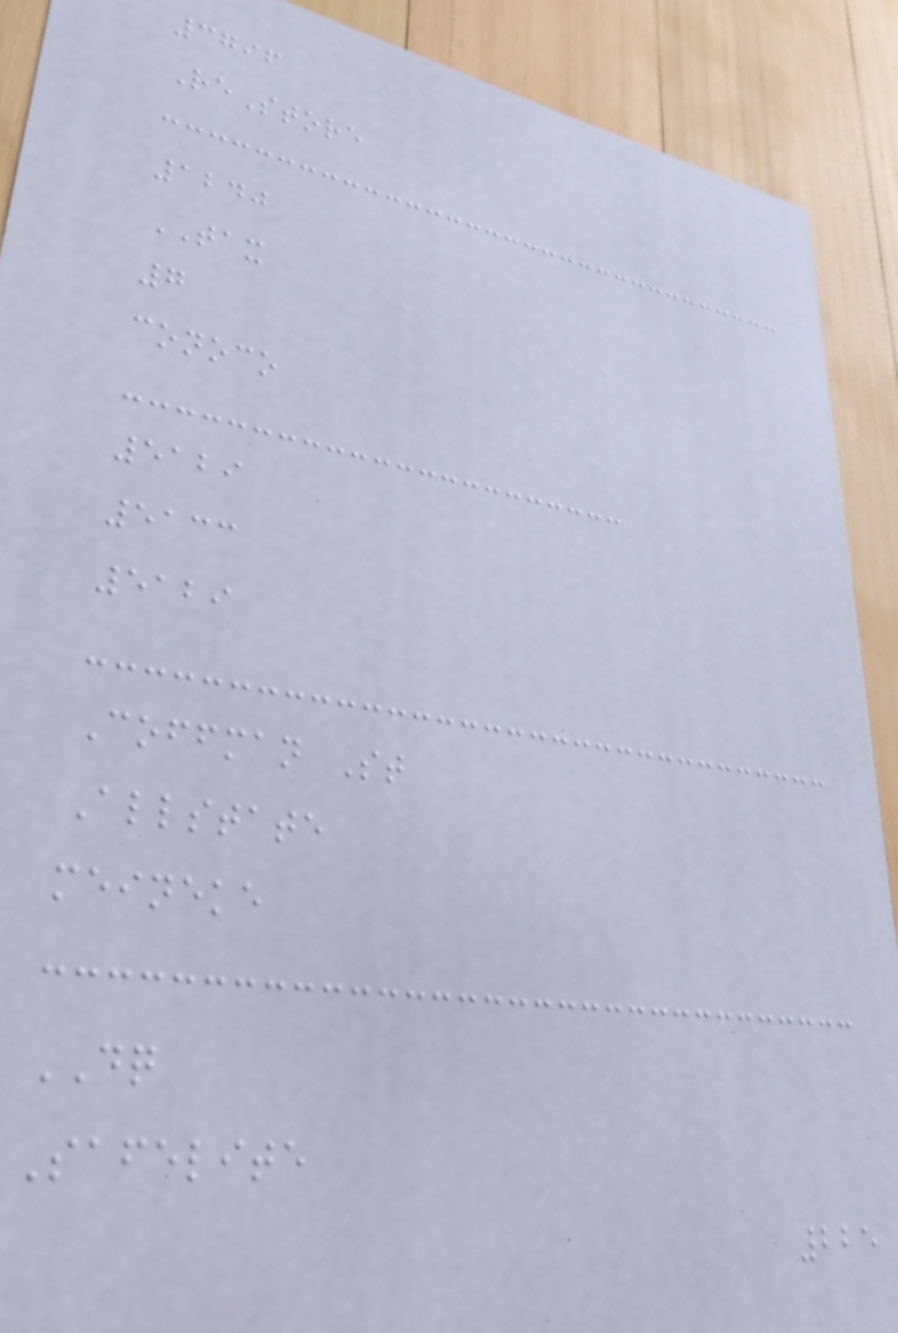3796
ReStore
1240
TAX
7
conoco
5129
5133
5129
Coffman St
Allstate
meineke
DQ
Safelite
225
